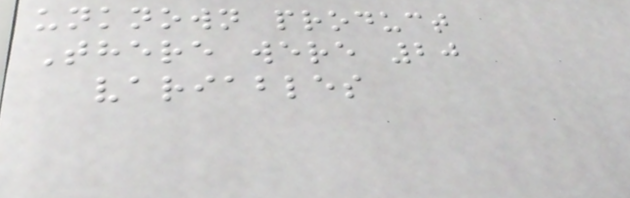unknown product
There were 20
variables
